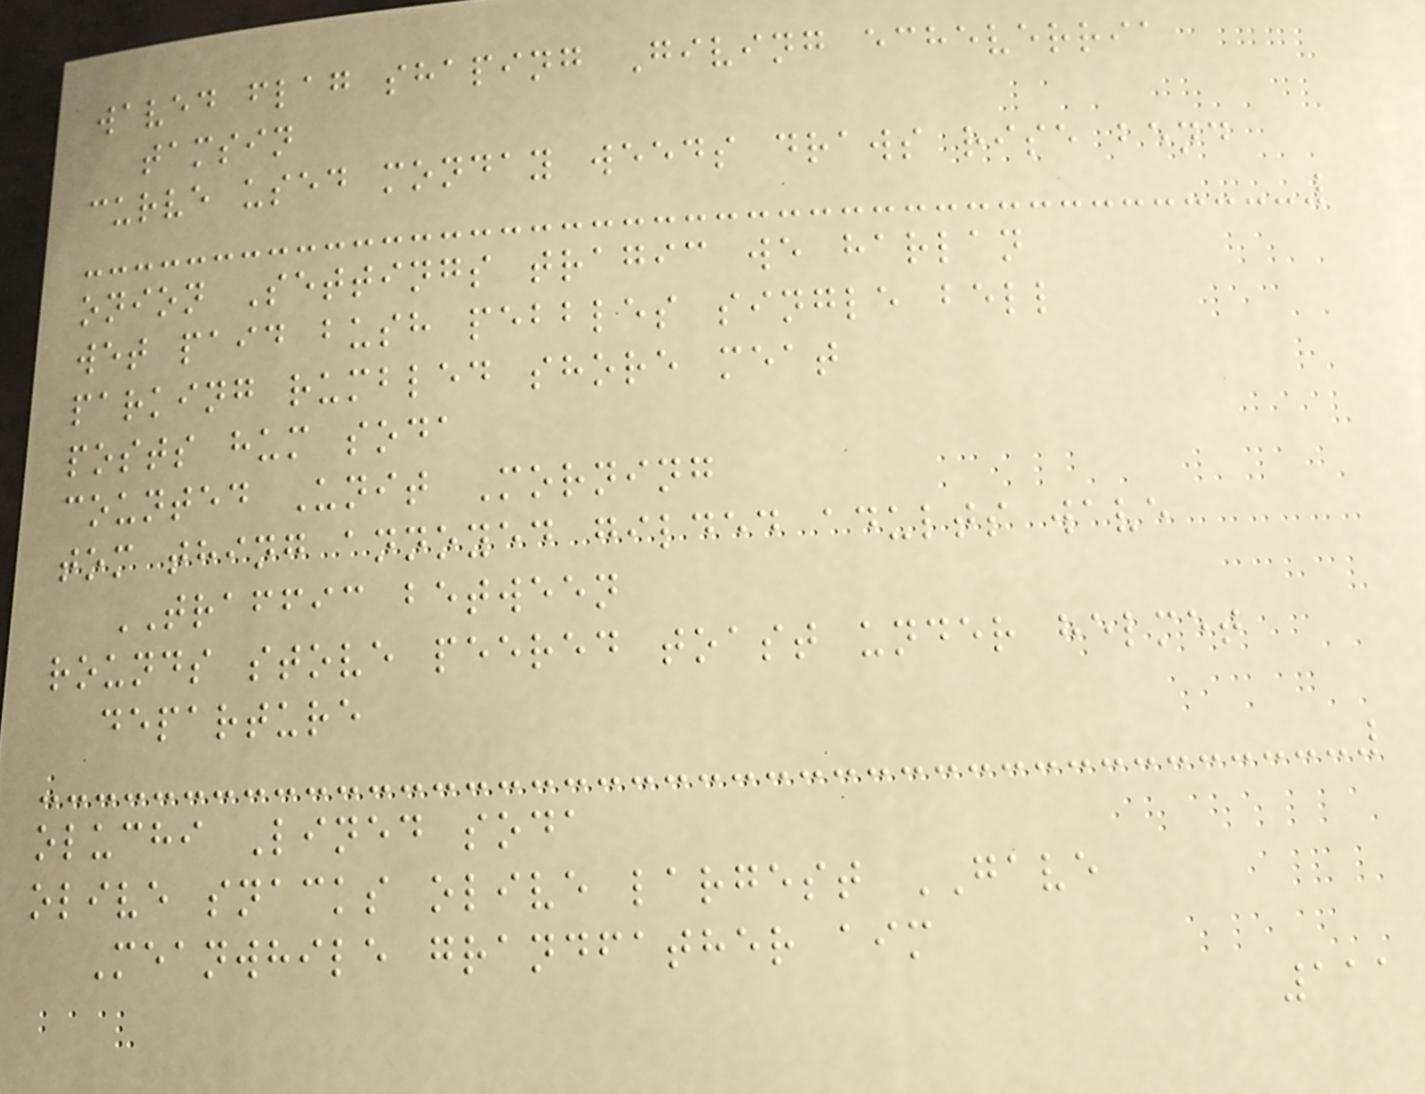waved flag shaping Giving echeverria
tamsin
curve used monday weeds draws rise bend
onion Settings tragic we harlan
wet paid bush pebbles single bell
parking rumbled shore meat
posts hum soda
counted Unit Morning
tom thing annoyed gilded adults wave
TRAFFIC between
rounds stove peered toast under helmet
departure
oluchi Lined soda
olive snacks olive largest GAVE
Meanwhile grandfather aim
111
